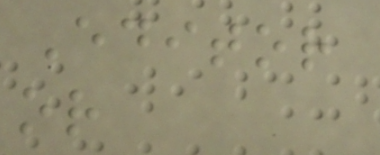Editor
or
